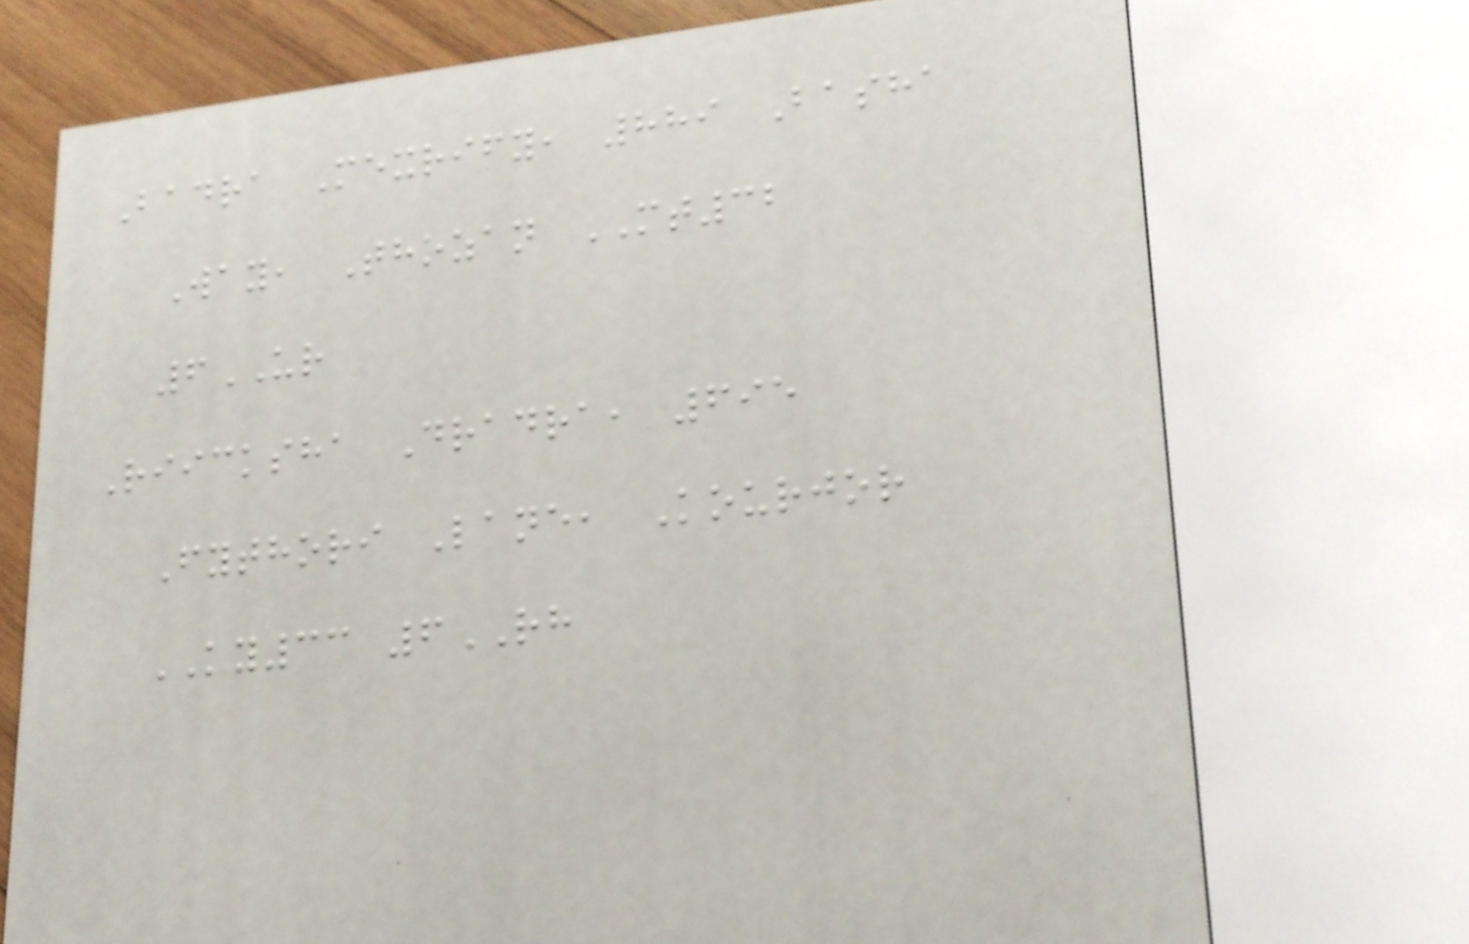Badra Mexrify, 889 Basha
Way, Thozan MT32
6UR
Riicksha Dradra, 695
Fythori Lane, Kourjor
KY33 6RH
